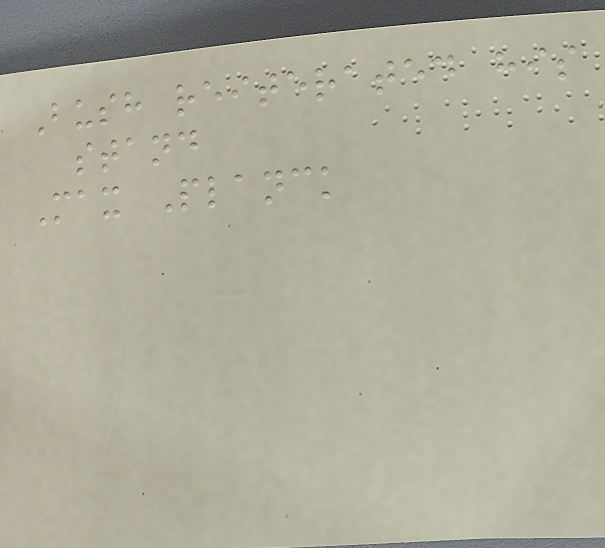Bush reiterated his
stand
Max Planck
